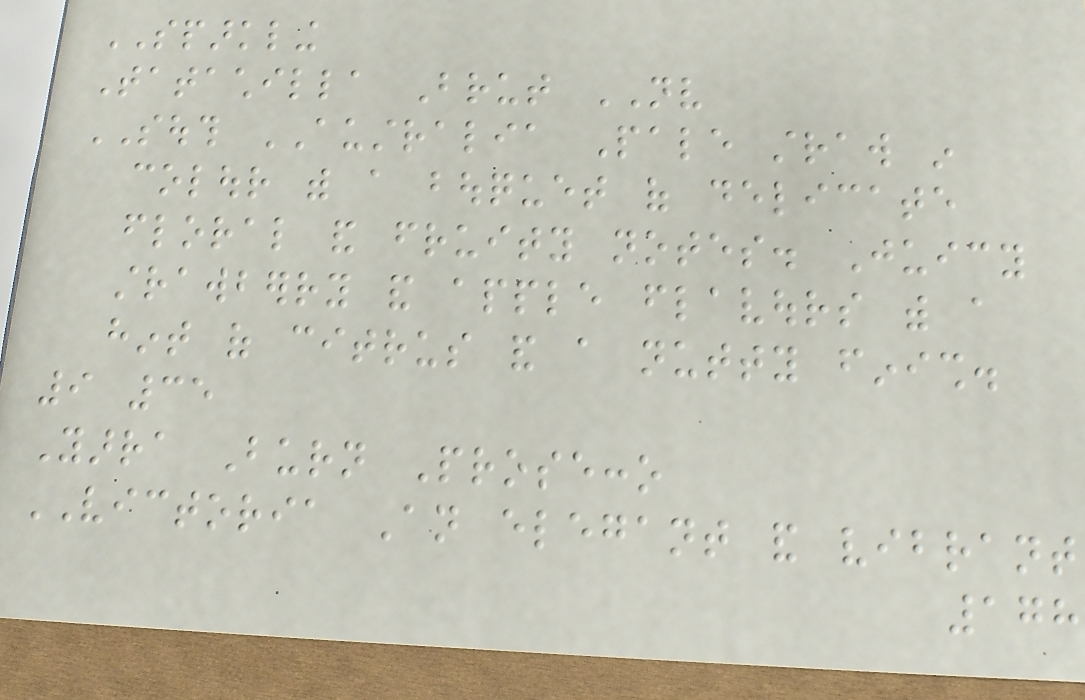SPARKLING
Tatachilla Brut NV
SOUTH AUSTRALIA Pale straw in
colour with a bouquet of delicate
floral and fruity notes. Juicy
strawberry and apple flavours with a
hint of citrus and a nutty finish.
9 35
Yarra Burn Prosecco
VICTORIA An elegant and vibrant
178
